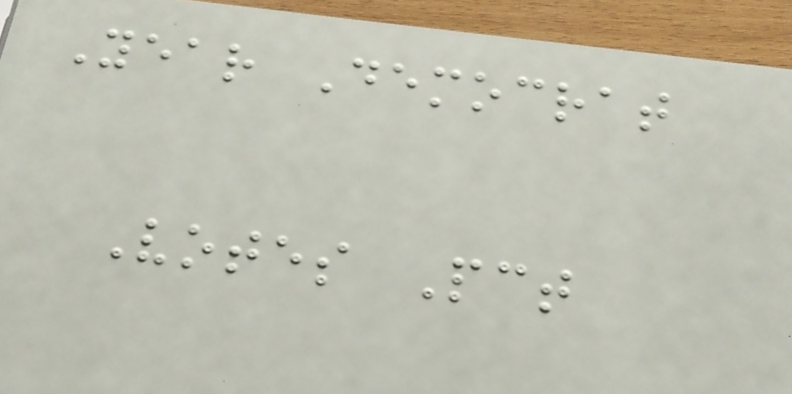Year Democrat
Votes Pct
